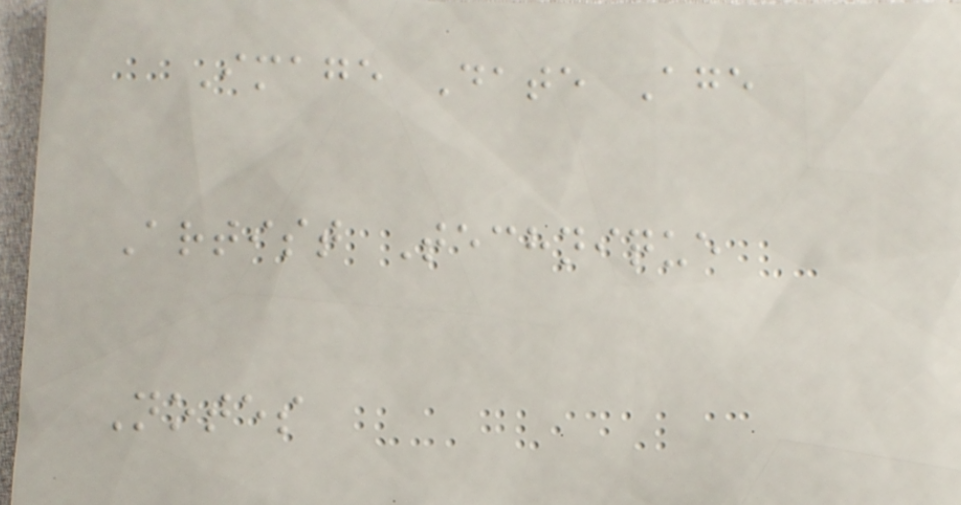Image Date Age
Artist Technique
Notes
